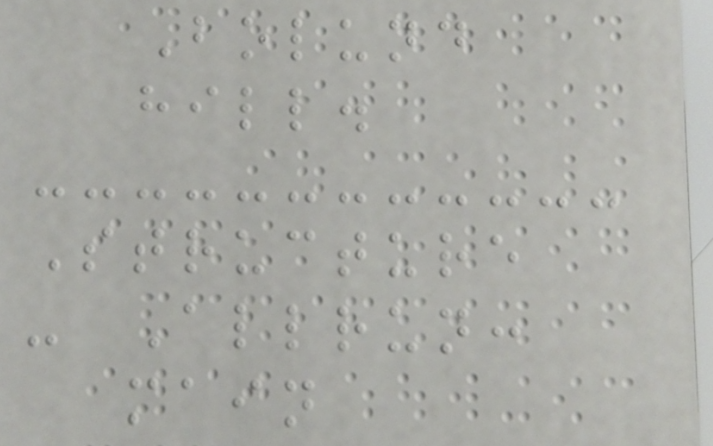Bolund
hill.
Structure
- Allrun:
main
